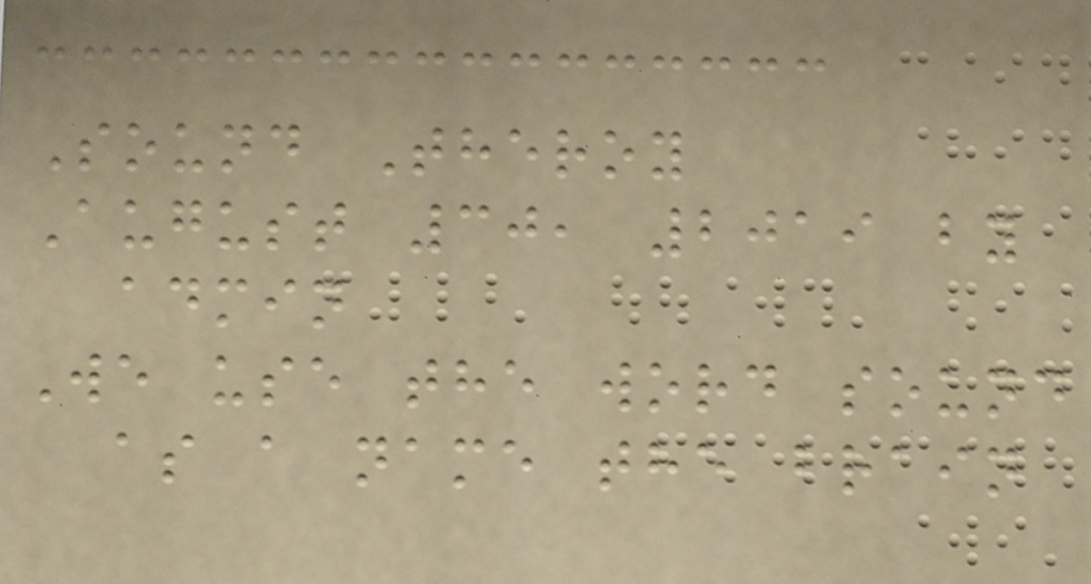Sound Theroy
August 30, 2019 by
admin
We use the word sound
as a name the brain
